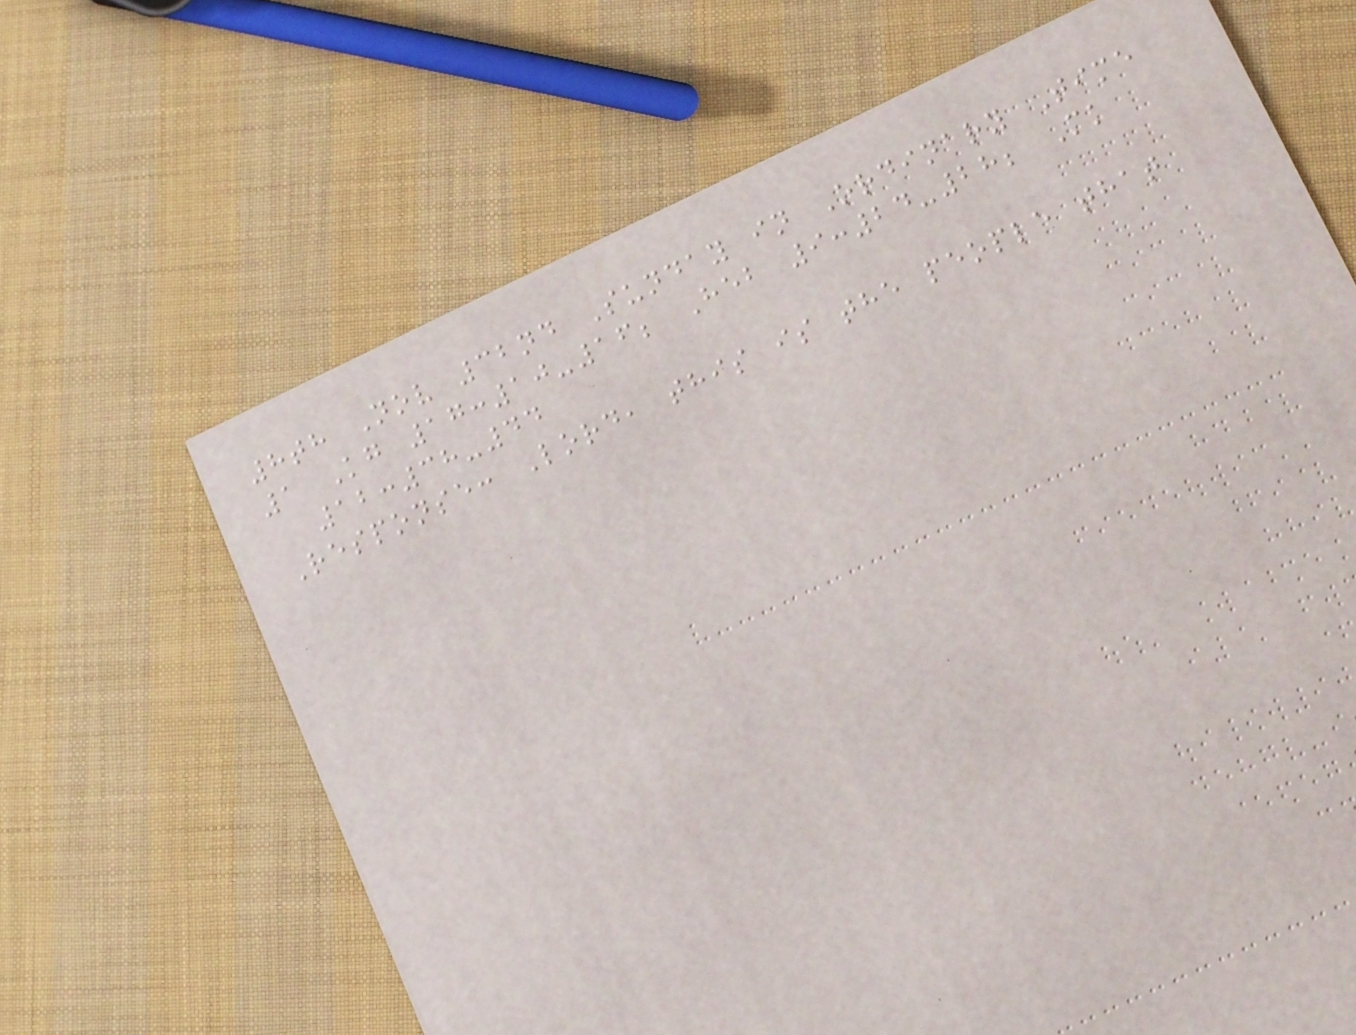8th Nov 32nd Sunday in Ordinary Time
1 Kg 17:10-16; Heb 9:24-28; Mk
12:38-44
Response: Lord, this is the people that
